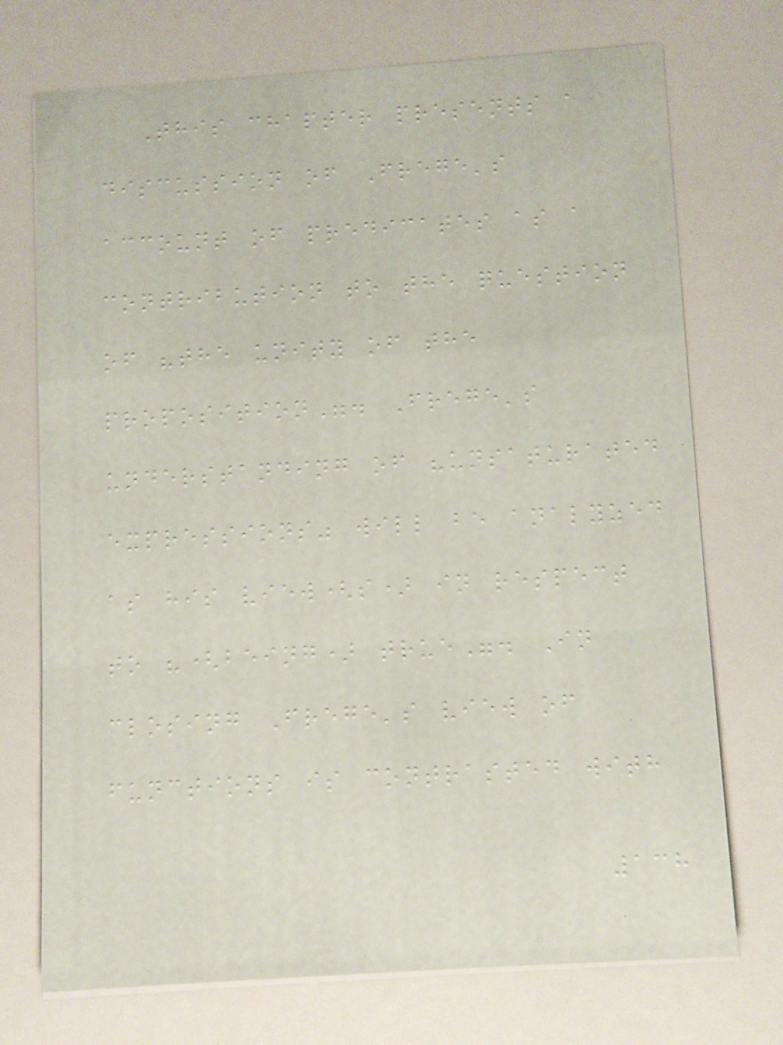This chapter presents a
discussion of Frege's
account of predicates as a
contribution to the question
of "the unity of the
proposition". Frege's
understanding of "unsaturated
expressions" will be analyzed
as his view(s) in respect
to "(being) true". In
closing Frege's view of
functions is contrasted with
138
